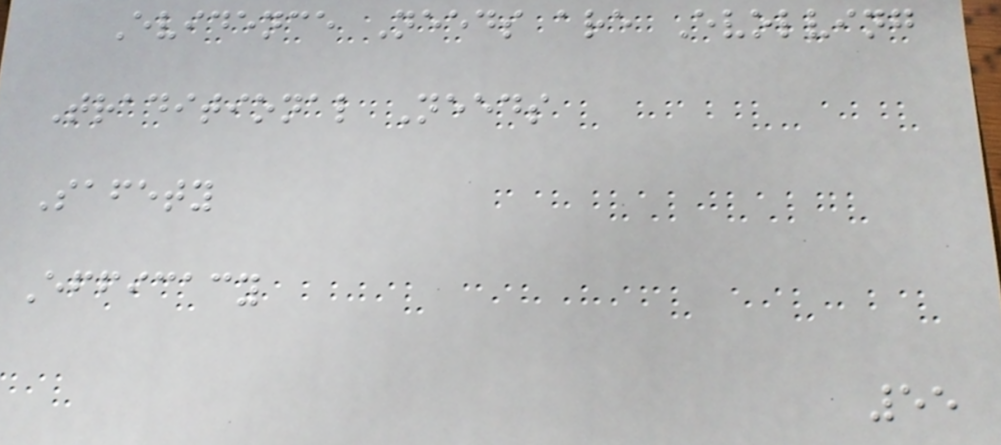Evidence Needs are Evolving
Traditional Needs
Safety
Efficacy
55
